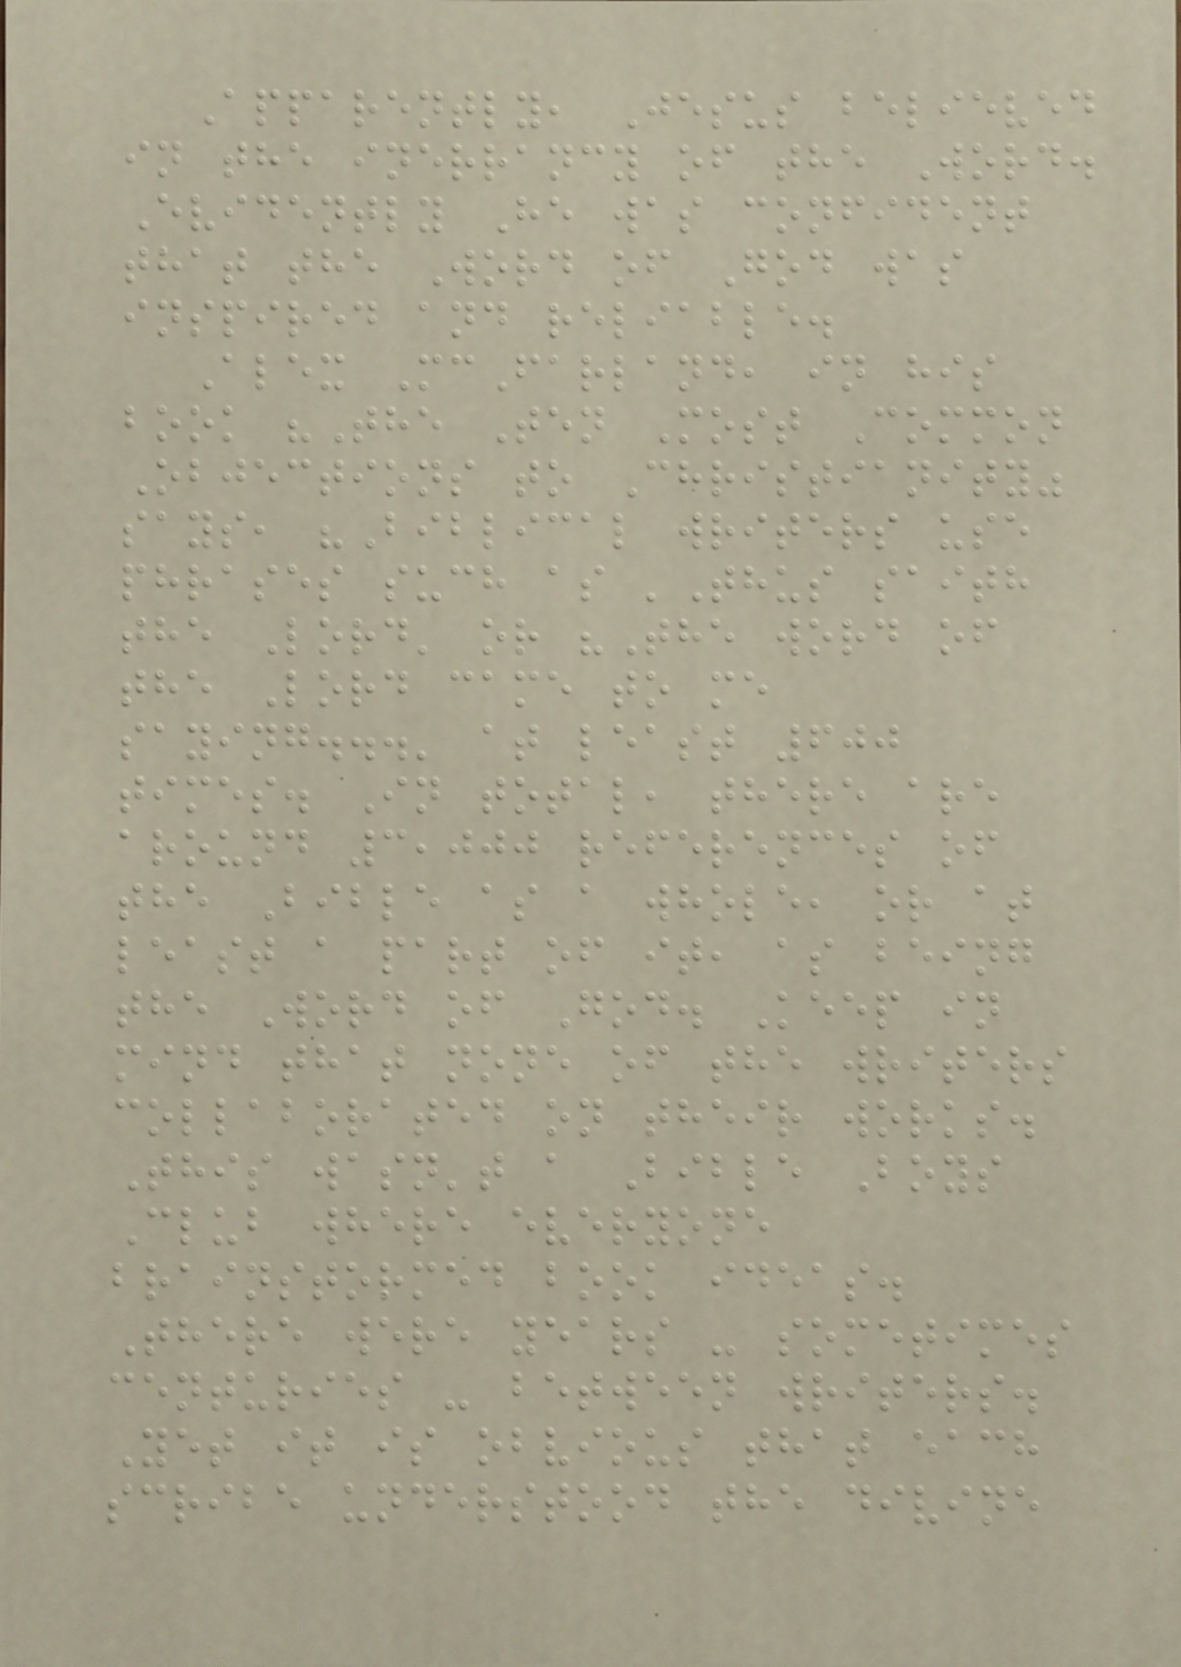Apparently, Jesus believed
in the inerrancy of the Word.
Evidently He was confident
that the Word of God was
inspired and reliable.
Alex McFarland, in his
book "The Ten Most Common
Objections to Christianity"
says, "Biblical writers use
phrases such as 'Thus saith
the Lord' or "The word of
the Lord came to me
saying...' at least 600
times. In total, there are
around 3,000 references of
the Bible as a whole, or at
least a part of it, as being
the Word of God. Keep in
mind that none of the writers
collaborated on their works.
This wasn't a Bible Boys
Club where everyone
brainstormed book ideas.
There were years - sometimes
centuries - between writers.
Yet it is obvious that each
scribe understood the divine
